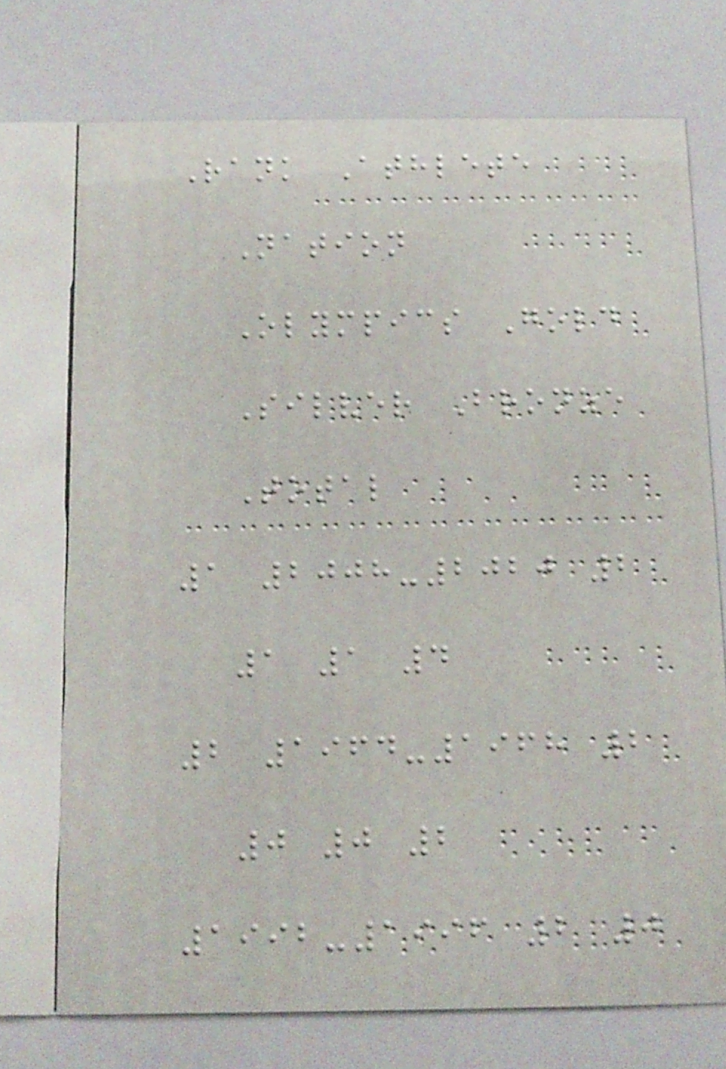Rank Athlete
Nation
Olympics Gold
Silver Bronze
Total
1 2008-2020 2
1 1 4
2 1964-1968 2
0 0 2
1992-1996 2 0
